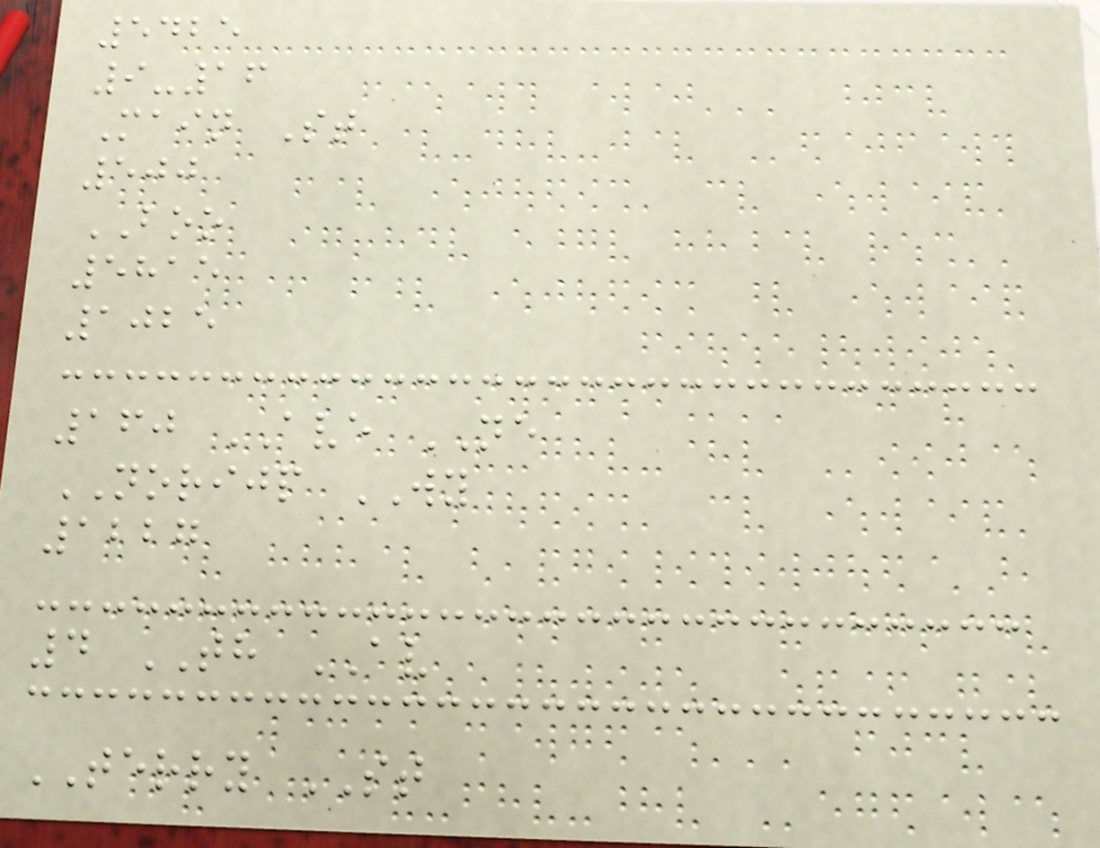5425
9-16
Main St
500
BOO
5815
1025
160 AVE NE
NORIJP WY
1227
4 TH AV
TERRY ST
